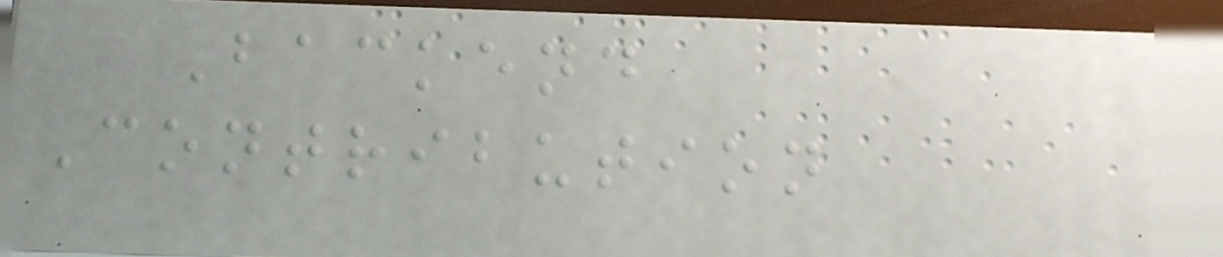Backend
Contribution
